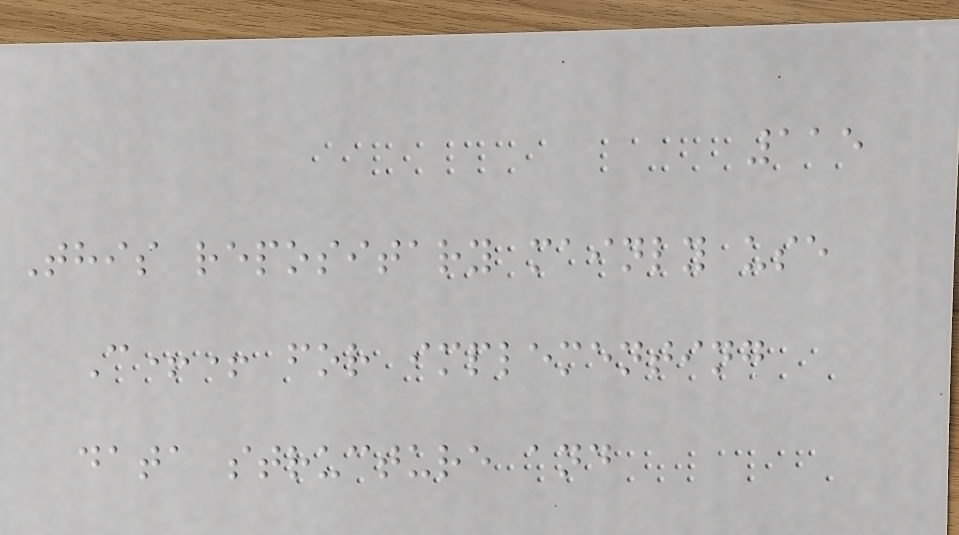115
This repositary mainly use
C++ for implementing
data structure and
